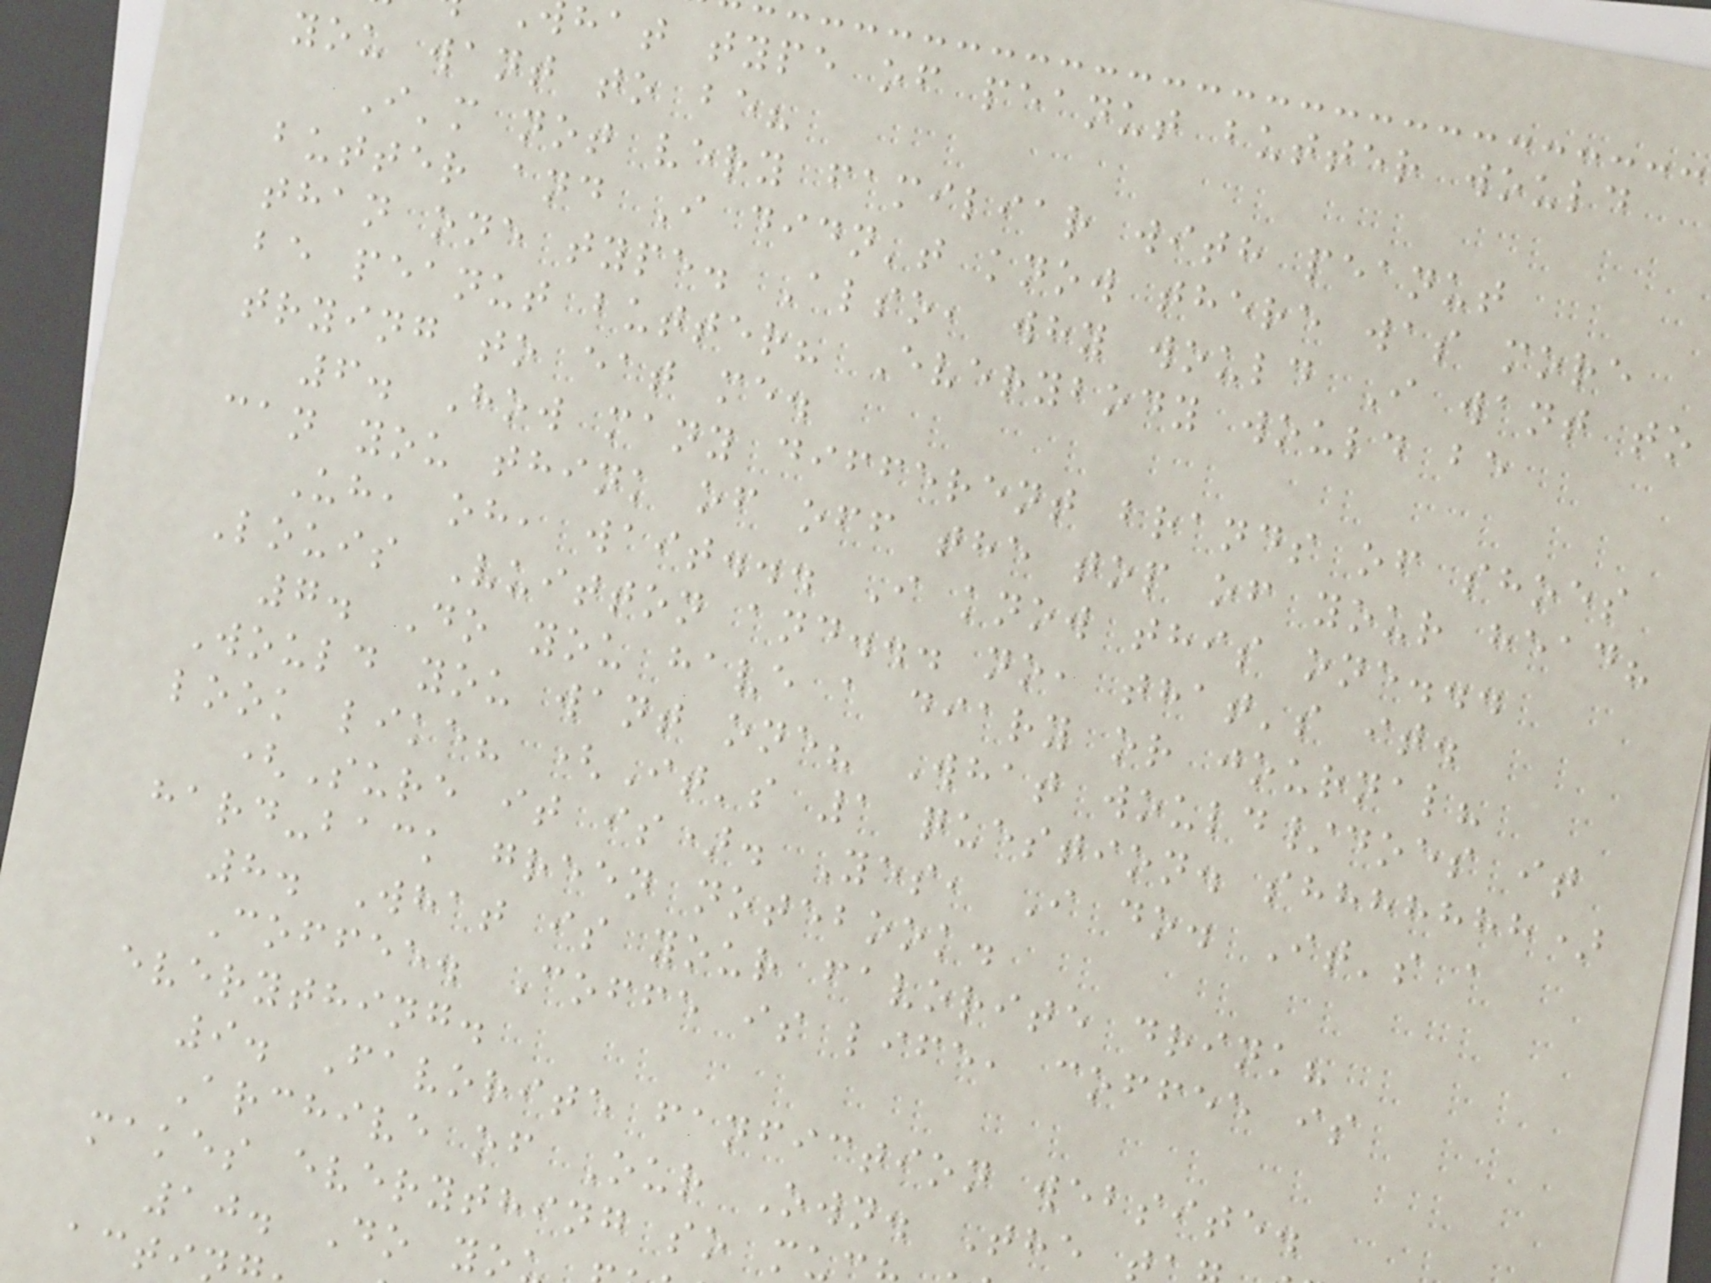hat type of peanut butter would
you want to be?
I'm not very familiar with peanut
butter and I didn't know there was more
than one type. Also, why would I want to
be peanut butter? Everybody would be
trying to eat me.
6. How many different brands of shoes
can you think of off the top of your head?
Uh, oh, wait... I know this one...
Louis Vuitton and... no, that's it.
7. Do you have a diary or journal?
Would you want one? What would/does it
look like? (It's 1 question. shhhhhhh)
(Sure it is). Yes, I do. It's a
hard-back green notebook.
8. What is your favorite drink?
Coffee. Coffe is life, coffee is
everything.
9. Favorite fanfiction website.
Archive of Our Own. The
makes everything so m
10. Do yo
